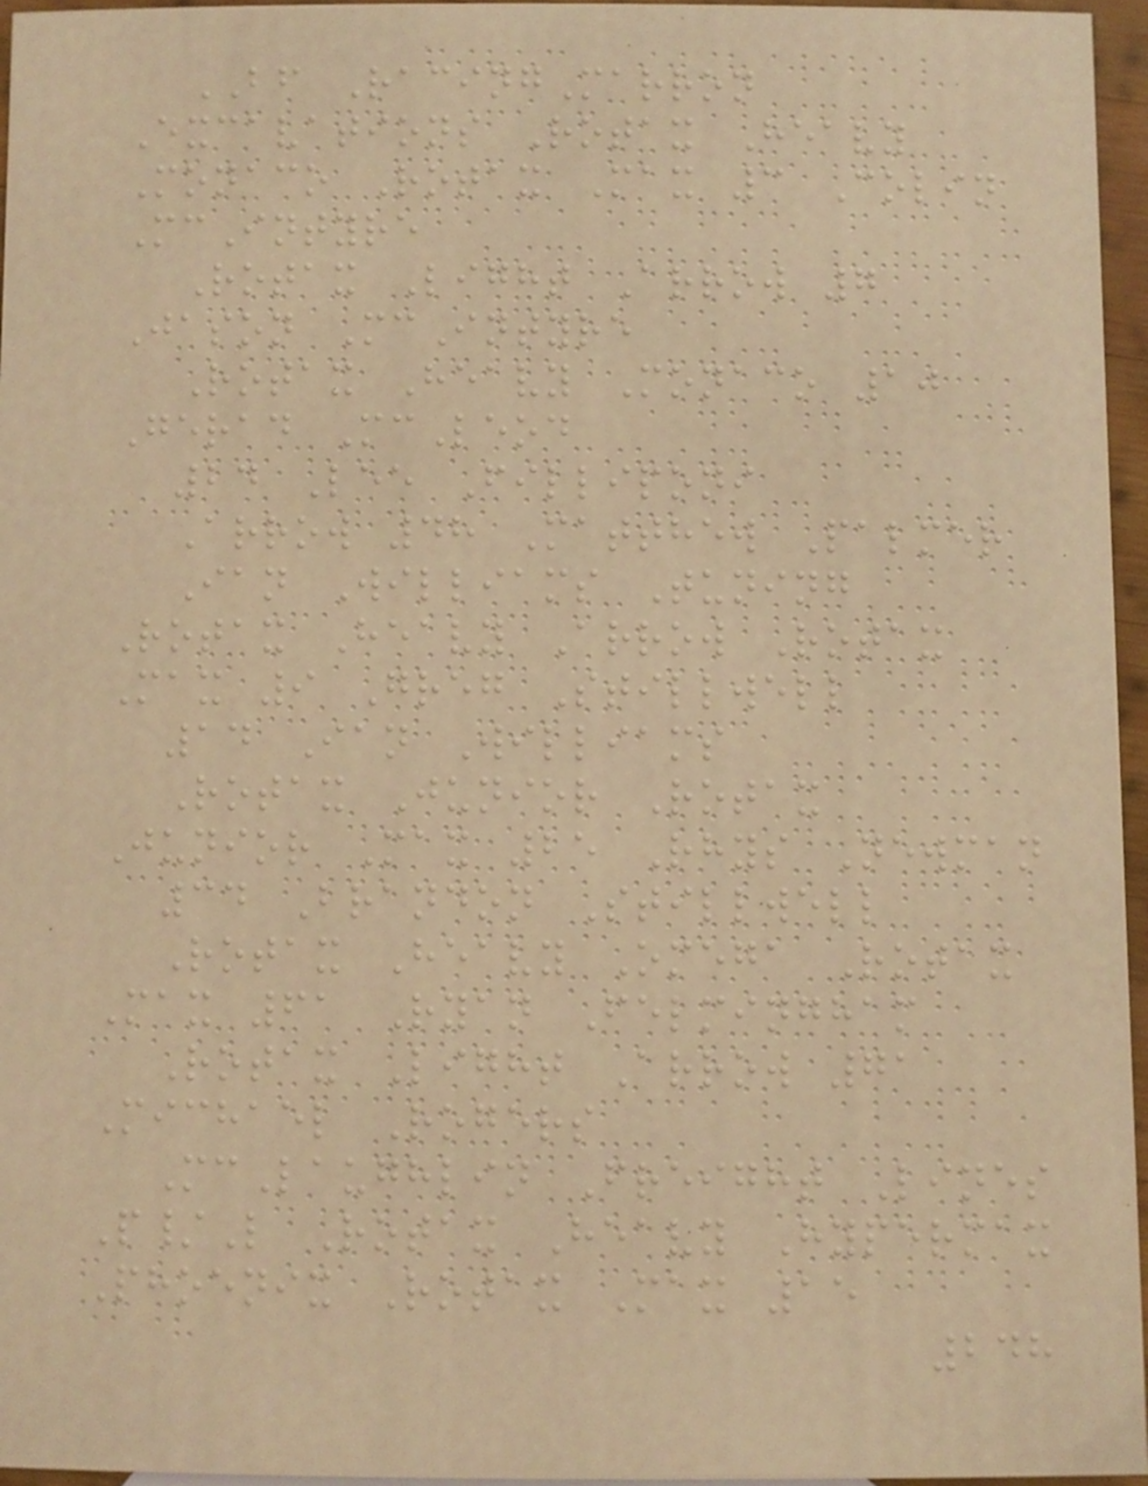BF RacingMarron
Excavations Rotax Heavy
Monaco Rotax Max 3 Colin
McIntyre
Rotax Light Arrow 7
Jason McIntyre
Rotax Heavy Monaco 10
Gerad McLeod
24 Lee Filliponi
Arrow 48 Matthew Palmer
Ian Williams Tuning
Rotax Heavy Arrow Rotax
Max 9 Greg Stillwell
14 Ian Williams
Rotax Junior Rotax
Junior Max 25 Rhys Newman
34 Brandon Stillwell
Rotax Heavy Omega Rotax
Max 61 Ryan Felmingham
Rotax Light Arrow 71
Michael Rogers
McLaughlin Freight Lines
P/L Rotax Heavy Hypermax
Phoenix Rotax Max 15
248
